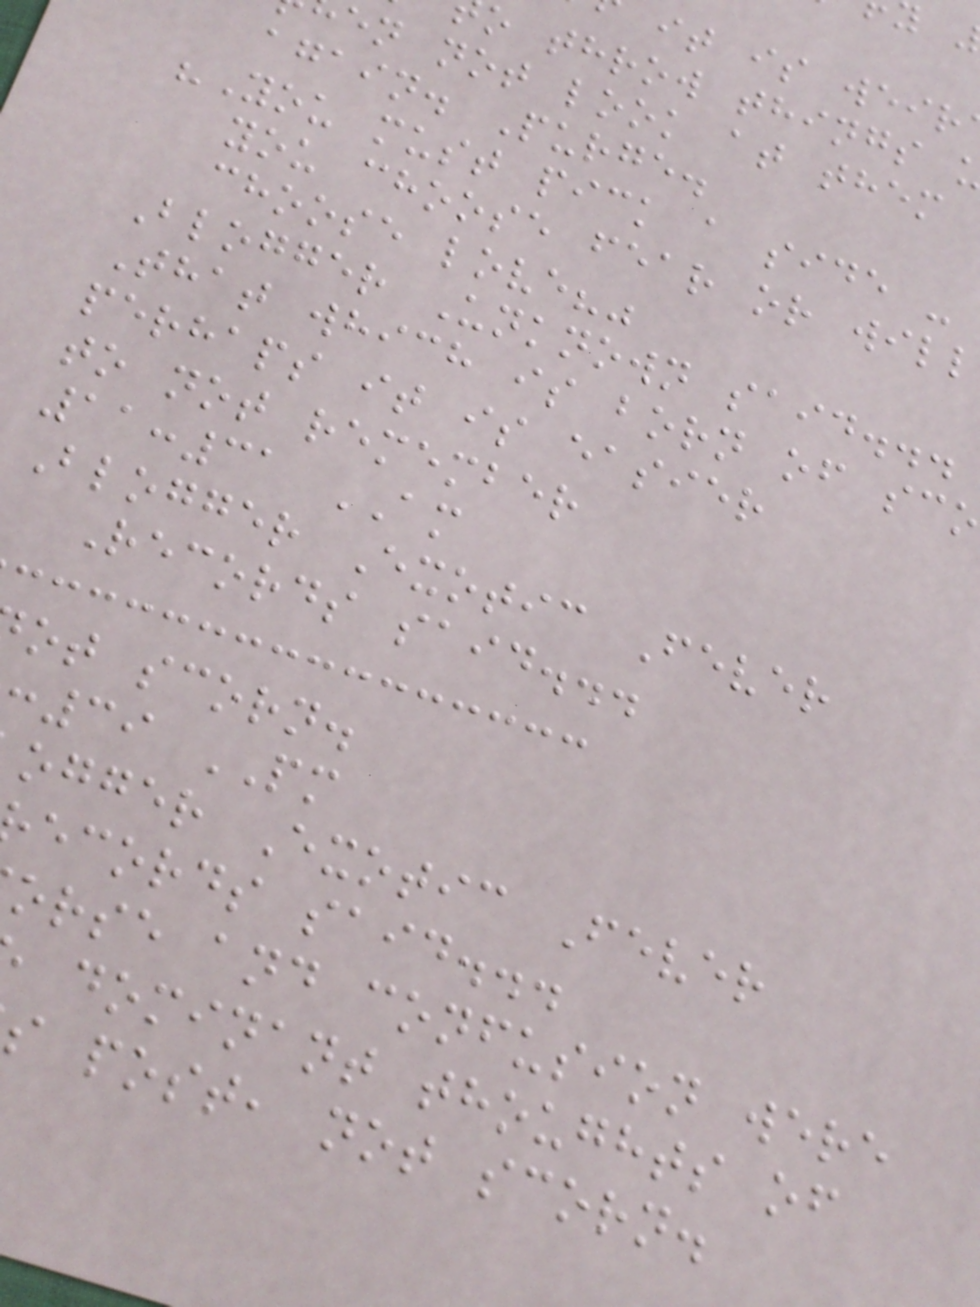it is weir
o throw things
en not look at them
again. Purge.
"You must pick a side -
you choose fear or will
choose love?"
Blogger Unknown said...
That which is born of sc
perhaps it is easier
to not remember
11:31 AM
Blogger Exotic Fever
Records said...
ot scorn.
:39 PM
ogger Exotic Fever
ecords said...
orse and confusion were
dominant thoughts of
s post, not scorn.
